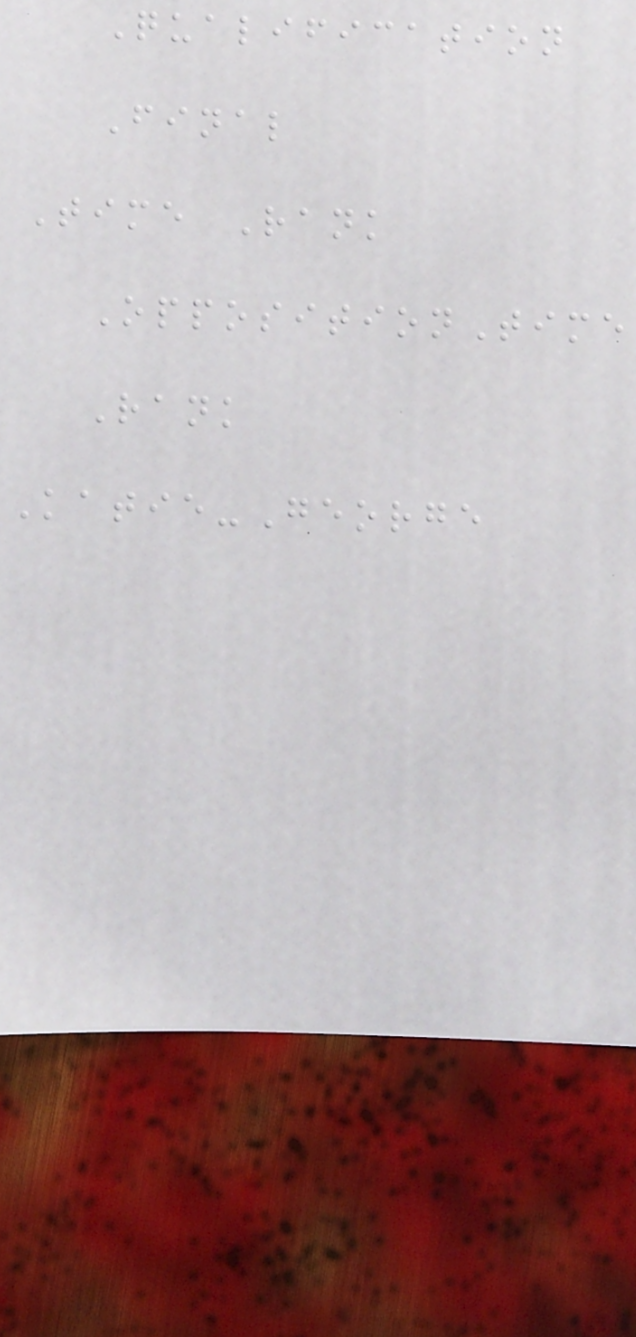Qualification
Final
Time Rank
OppositionTime
Rank
Katie-George
